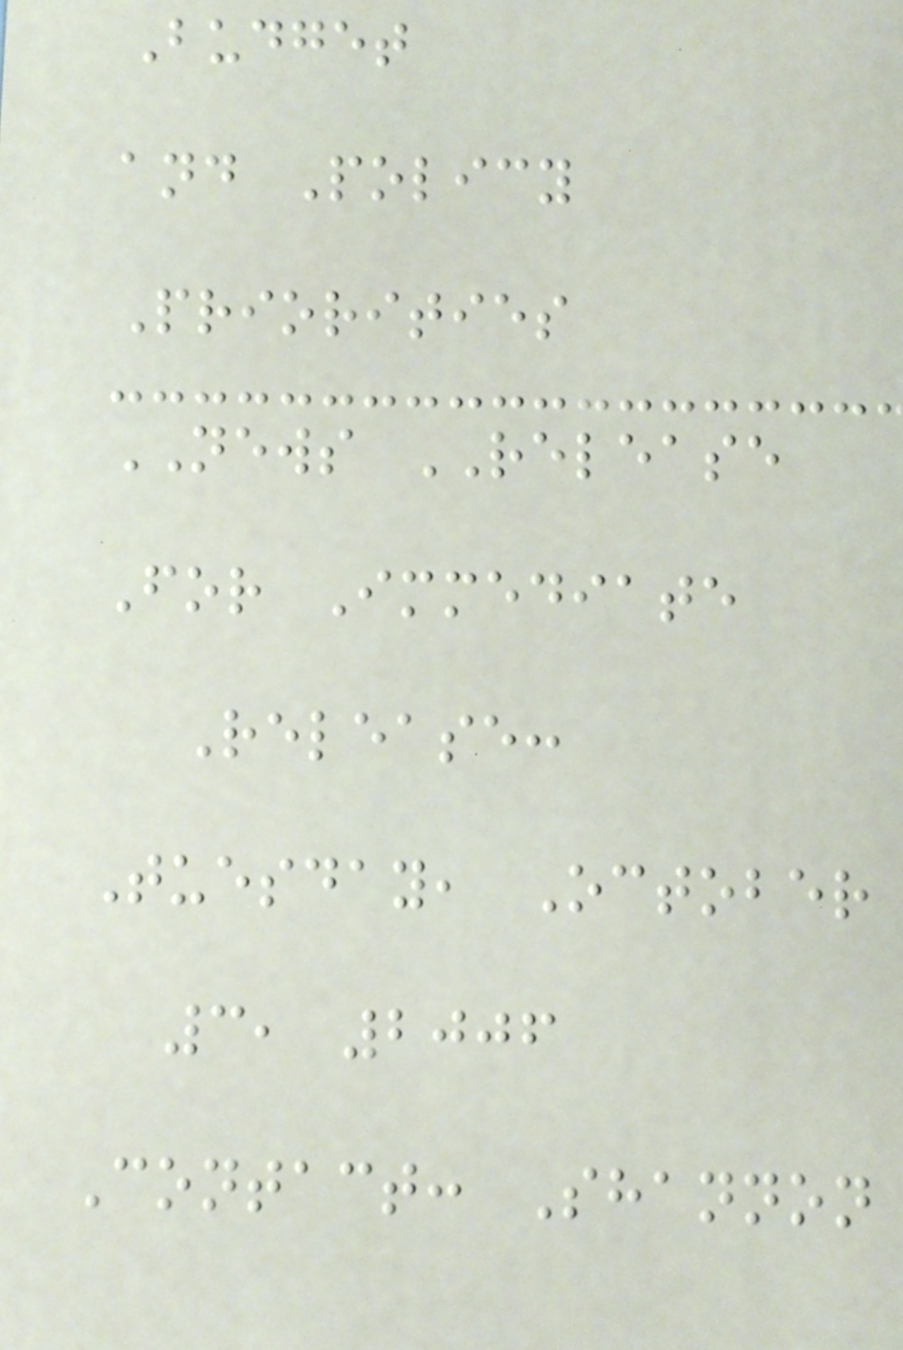Budget
and Policy
Priorities
NEWS RELEASE
For Immediate
Release:
Tuesday, October
3, 2006
Contact: Shannon
